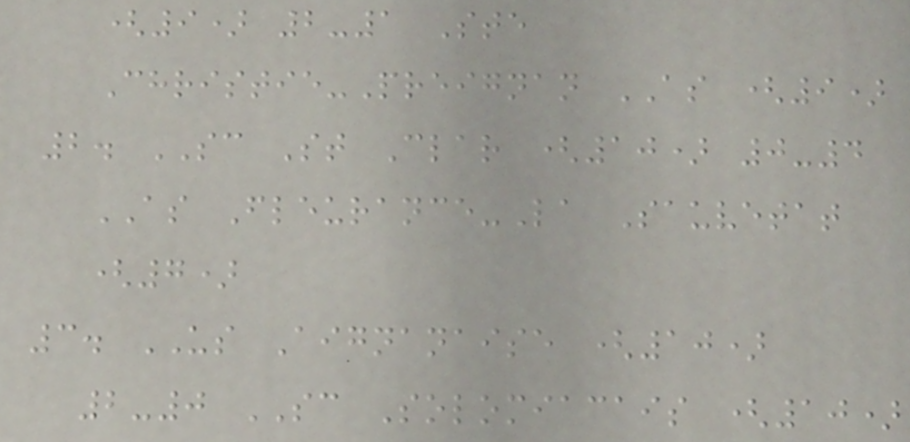(9) 2-1 Ste
Christie-Preignan AS (9)
2. SC St Clar (10) 0-4
AS Fleurance-La Sauvetat
(7)
3. US Aignanaise (10)
2-0 SC Solomiacais (10)
